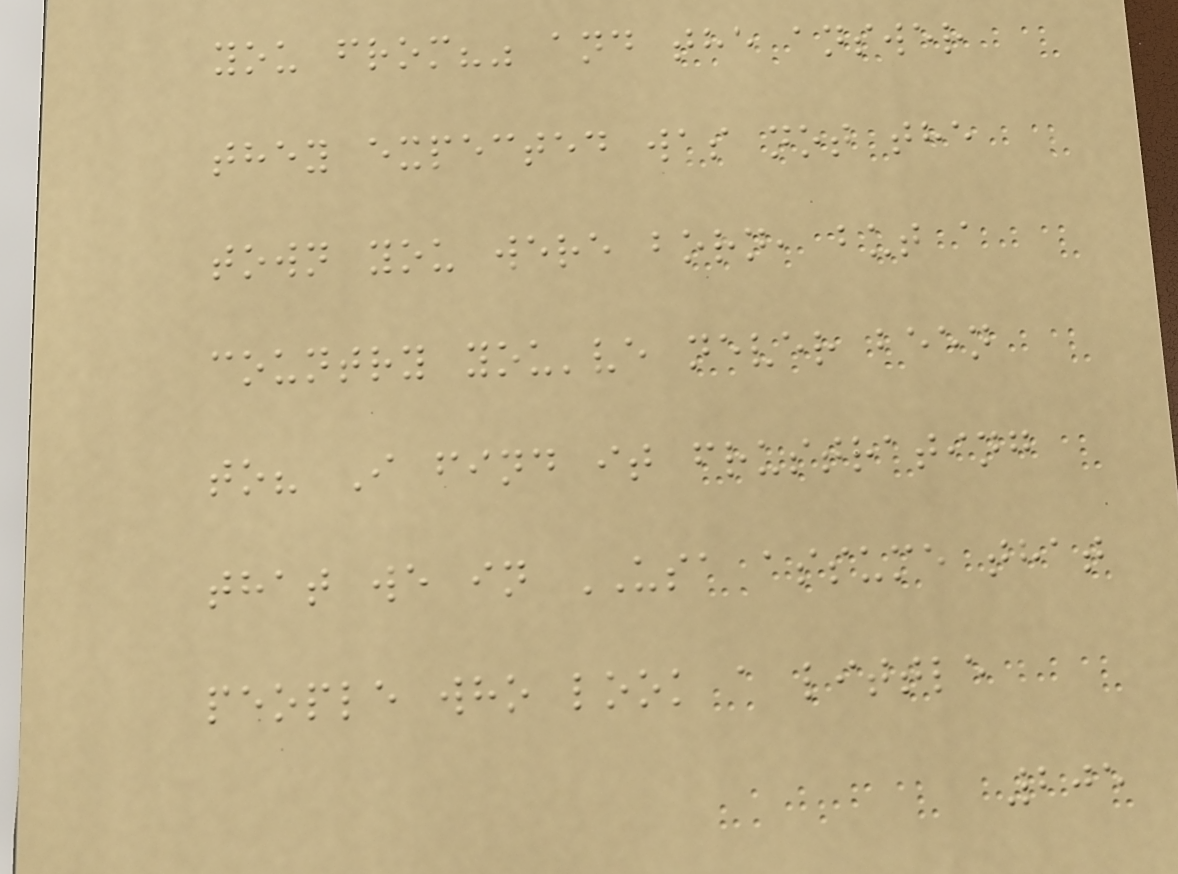you from?" and the answer
they expected was not the
town you were born, but a
country you've never been
to? I find it frustrating
that we in USA assume that
people who look a little
205
